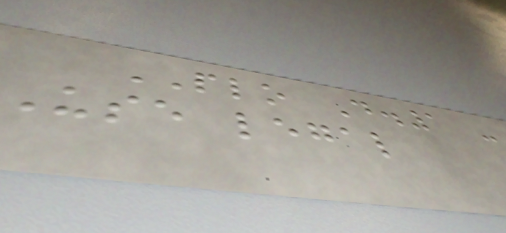PLO D.1 -
Use legal
